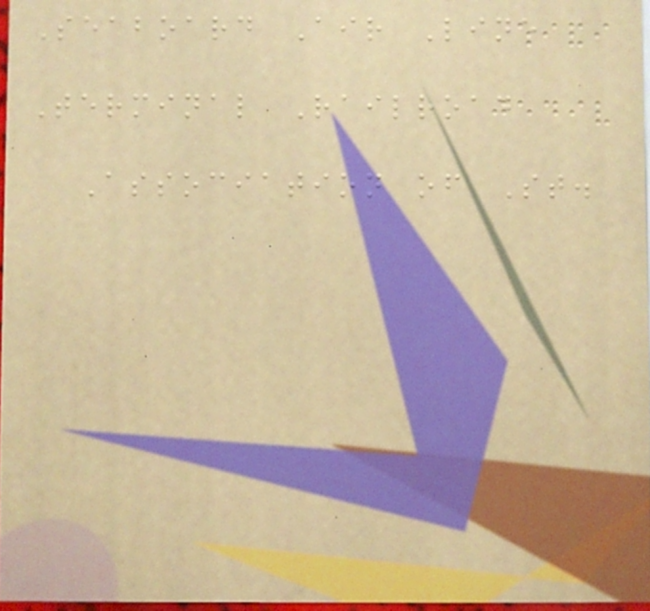Seaboard Air Line
Terminal Railroad
Association of St.
